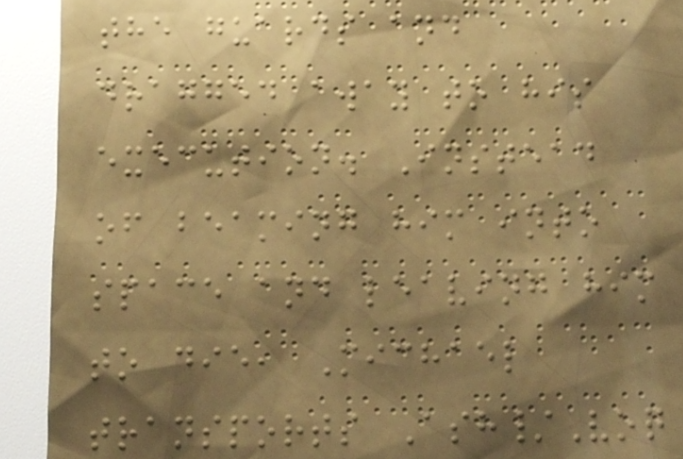the guards and
dragged away to his
execution. Instead
of beaming him into
space and leaving him
to die, Michael
transports Ash/Voq
